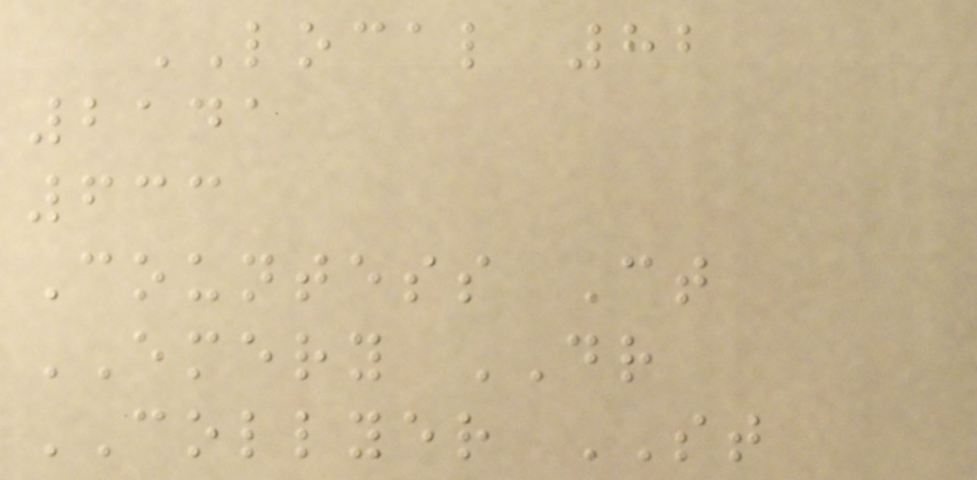LOCAL 82
2141
633
Countess Ct
EMERY DR
COLLYER ST
